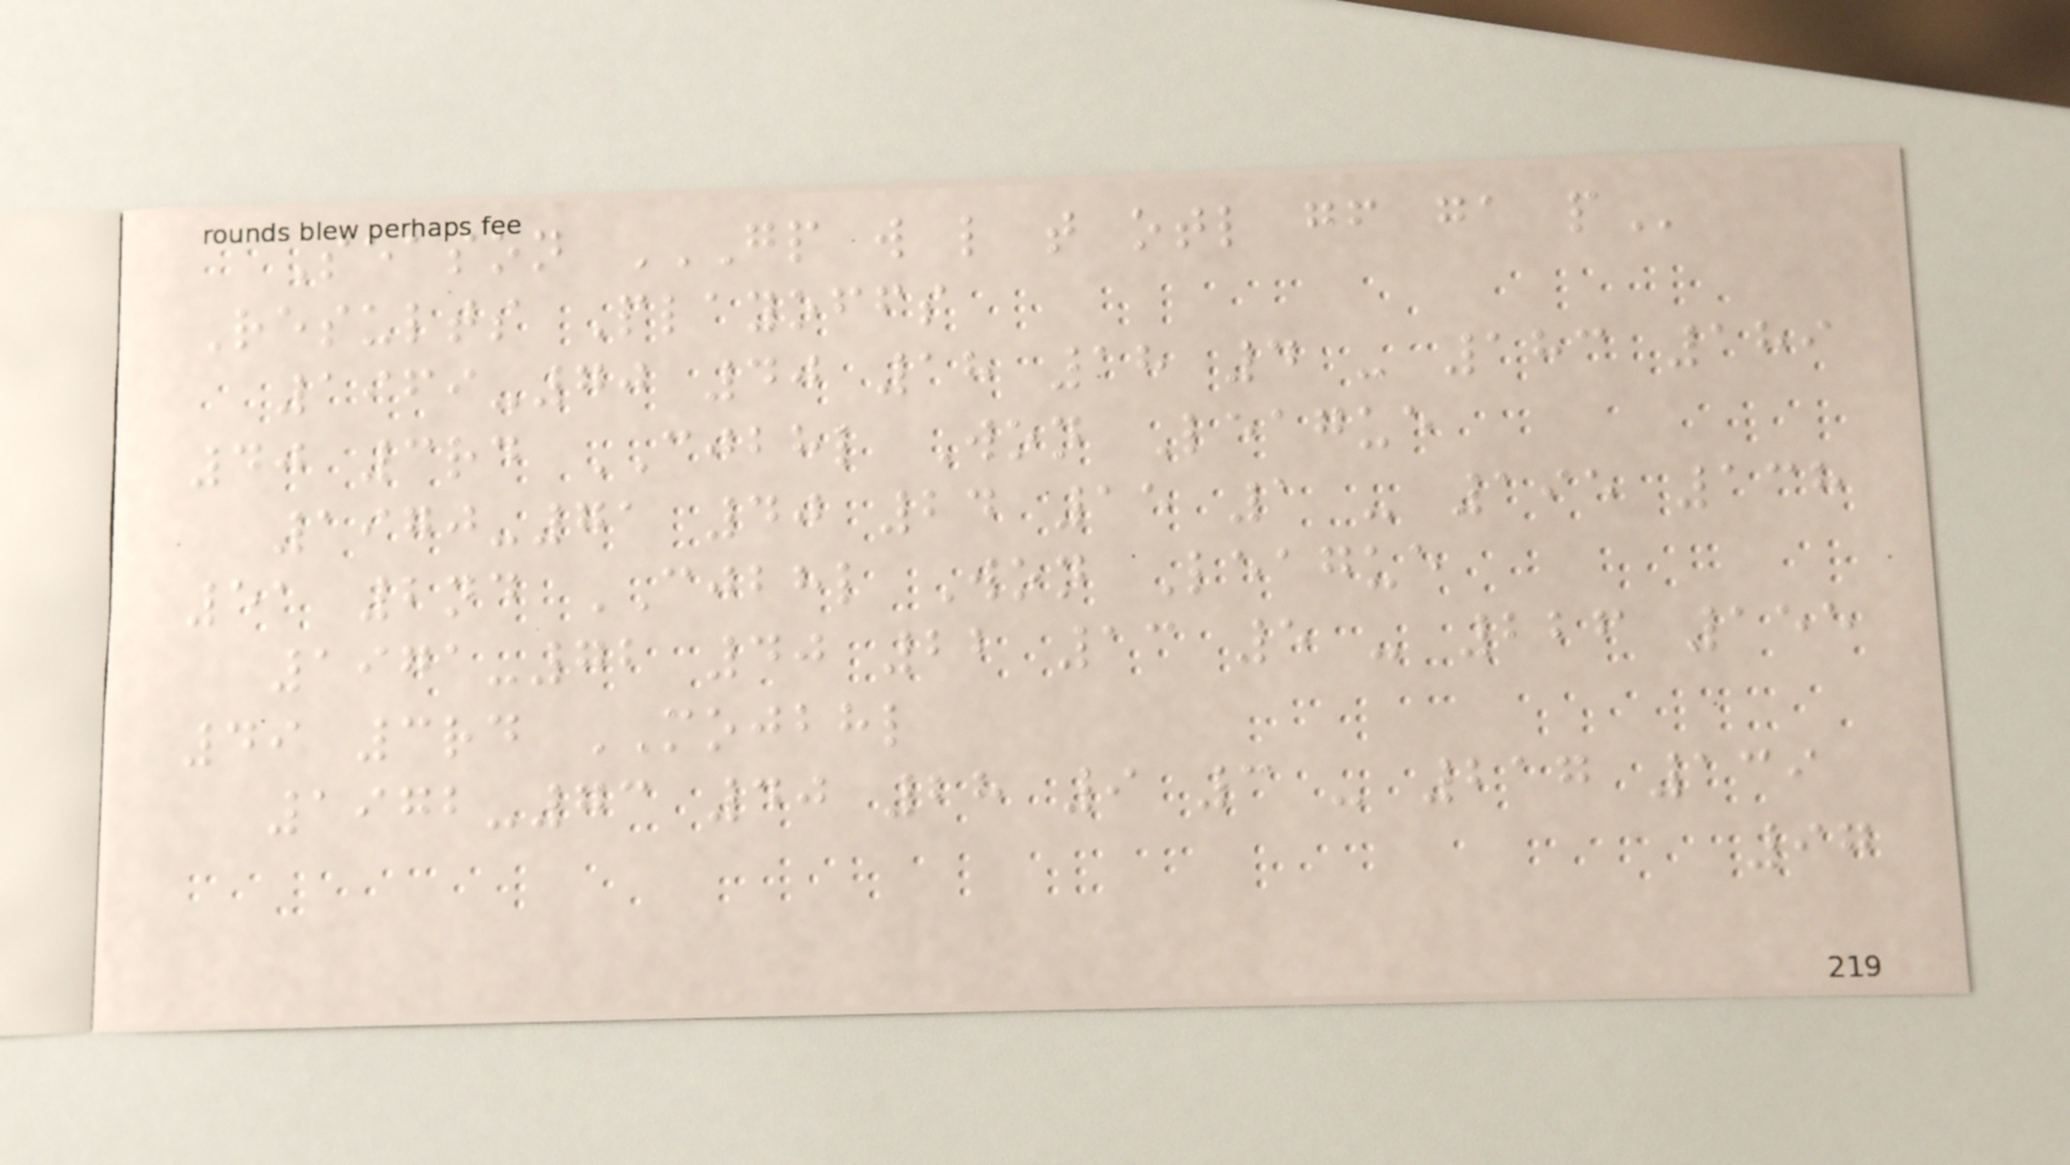Season GP W L T OTL GF GA P
Results Playoffs
1969-70 40 18 18 4 - 183 189
40 3rd CJBHL Won League
1970-71 40 24 15 1 - 195 138
51 2nd CJBHL Won League
1971-72 40 22 13 5 - 226 155
49 3rd MOJBHL
1972-73 40 28 9 3 - 217 139
97
